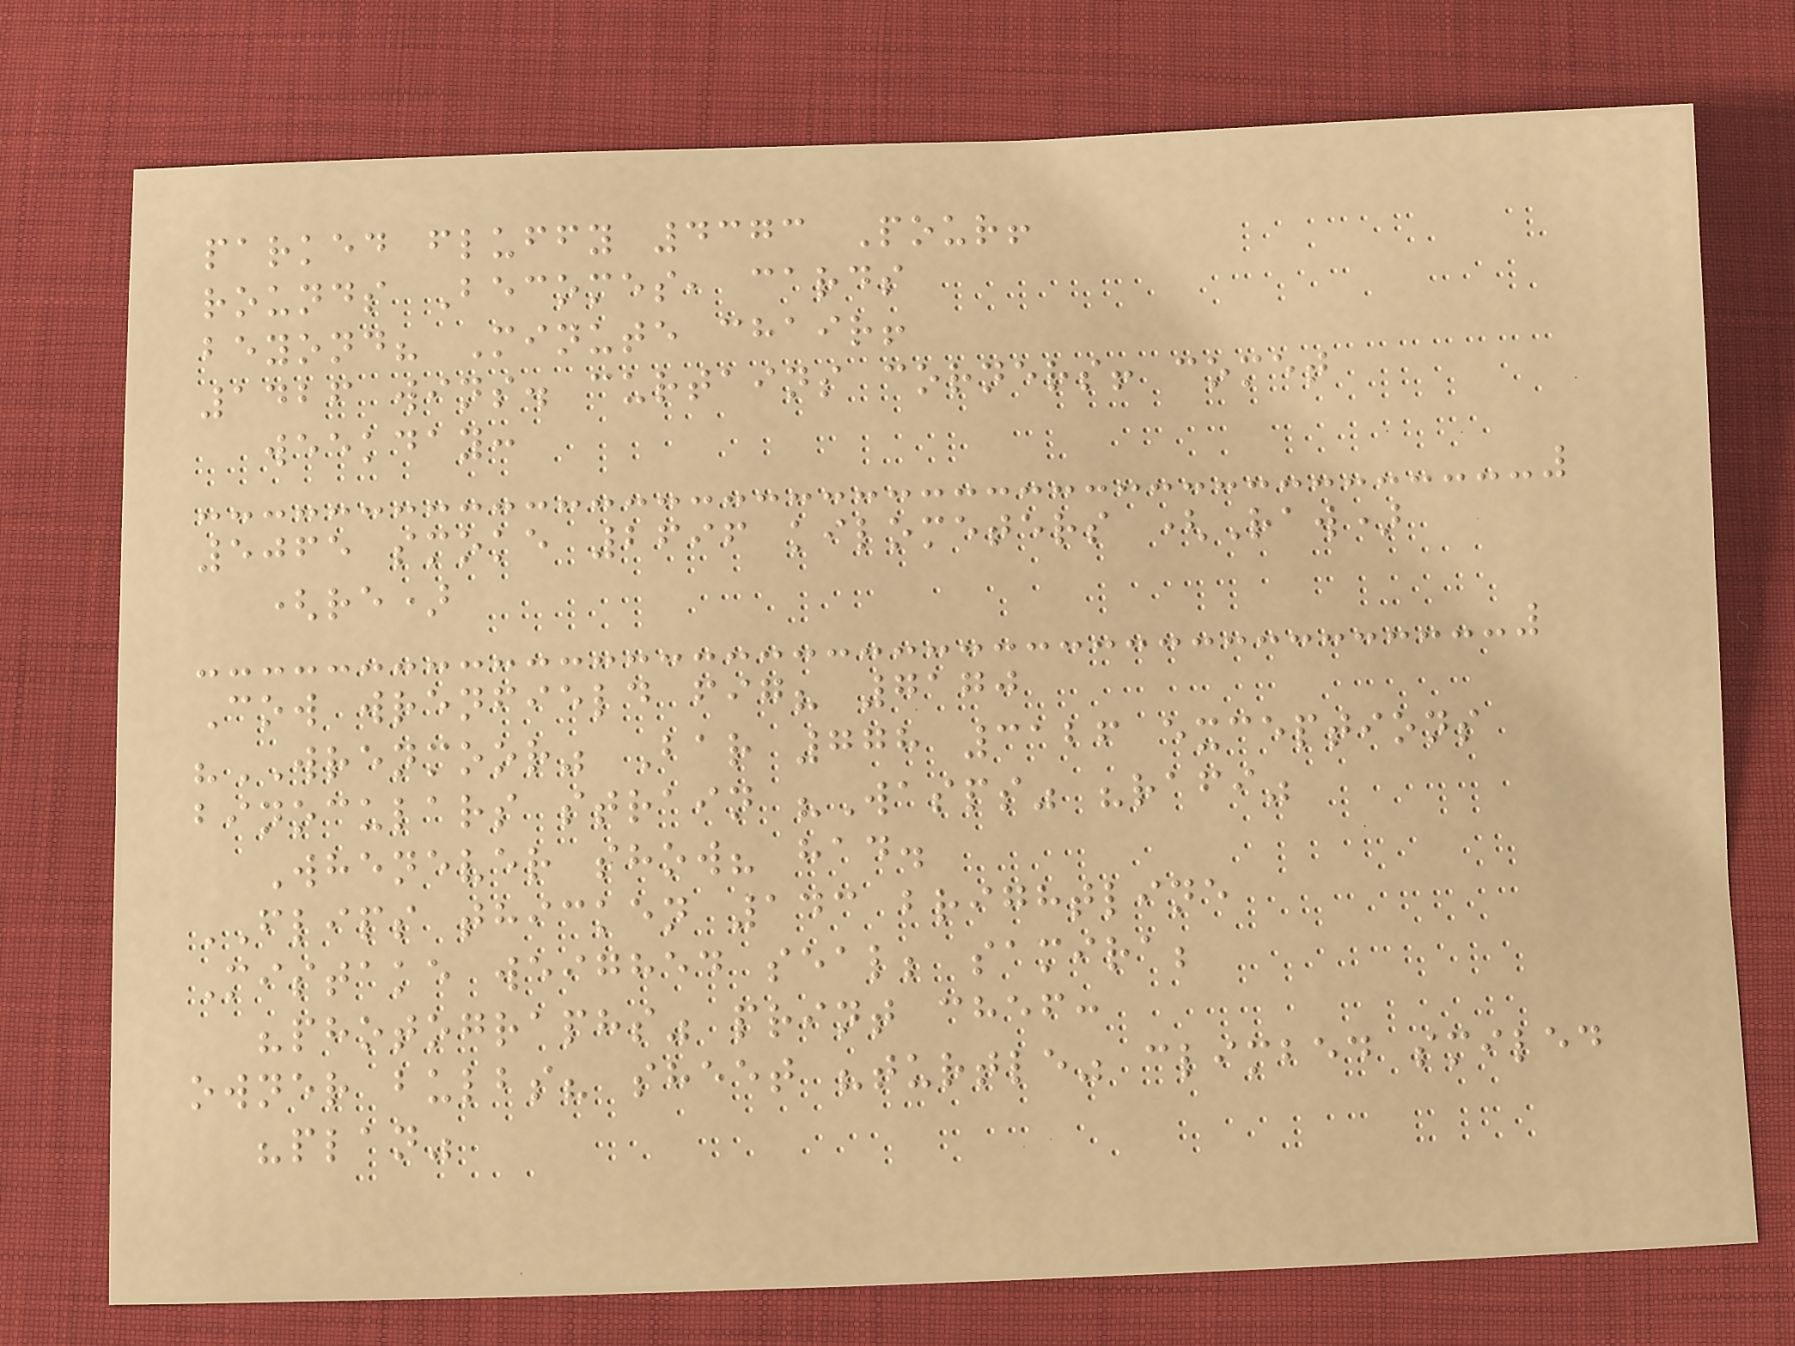parked fluffy 4373 Pour!
rounds Becomes, cards
beyond? Minute chair!
1426 wins. curtains corners! comet
weekday:
5065 smoke 2696 kilometers (Raw)
(re)
Cow wrenfield fig? 7170
"WRENMOOR" Bar 778 3126 exceptions
binoculars strain "Wasps" "rafi"
Whenever show? had.
FLIPS thicken 143 brightline
Mistake weighed seal; samira;
"photographs" print chef:
owner bulbs? sheet "turtle" climbed smiled
"plan"
